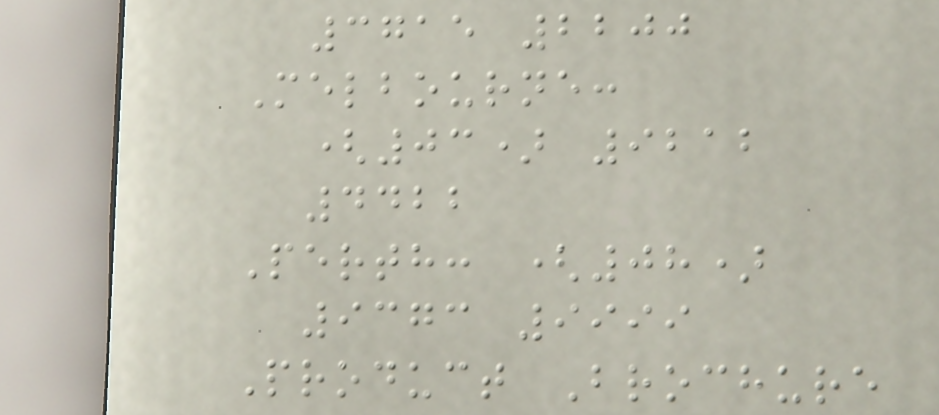3715 2200
Melbourne:
(03) 9212
4422
Perth: (08)
9373 9999
Product Brochure
